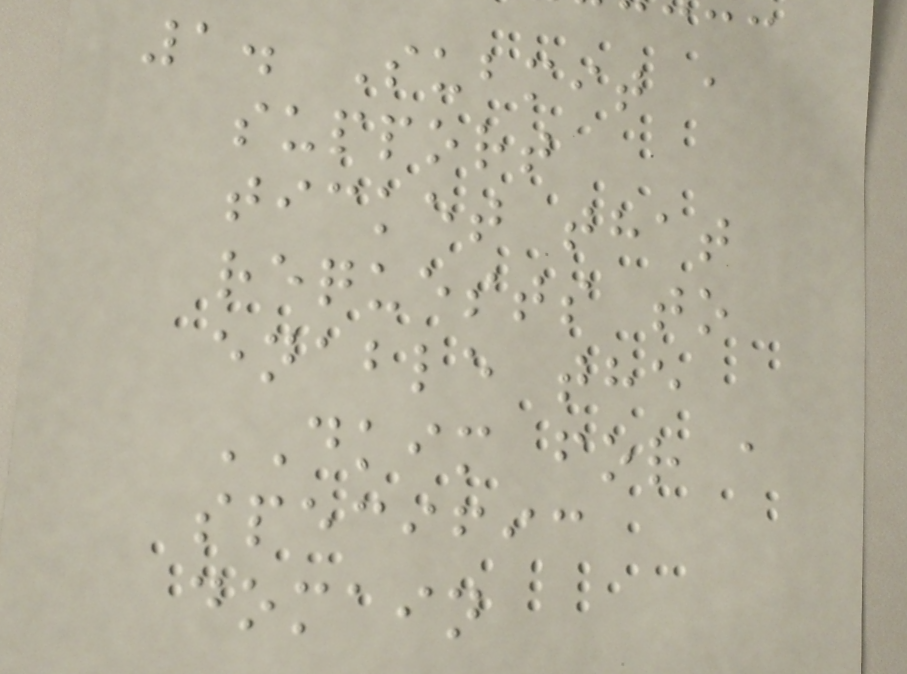1. Submit a
support
ticket that
requests to
enable the
DKIM for a
specific
domain
